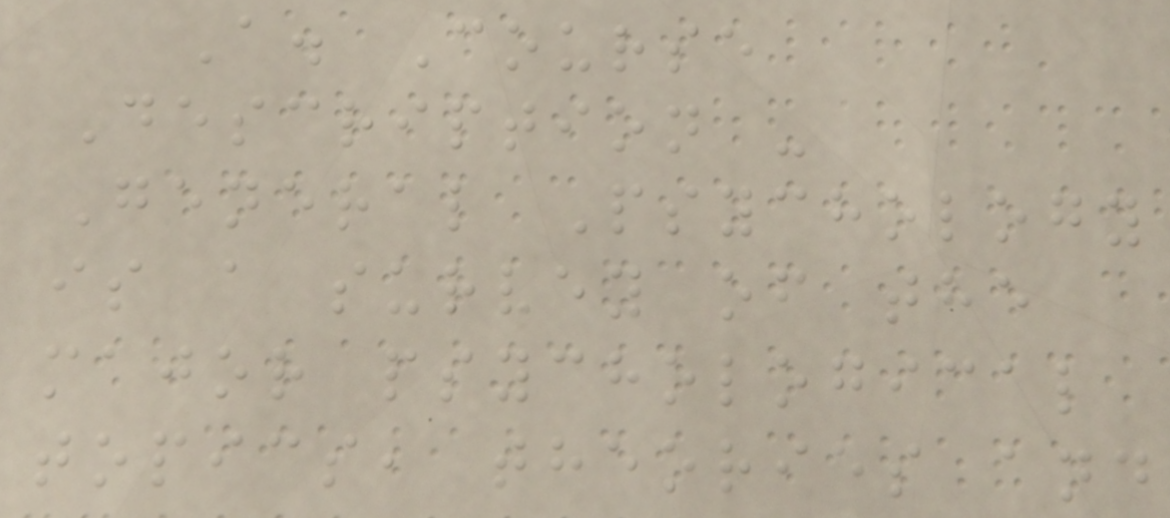A. Course
Description -
General Psychology
is a survey of the
major psychological
topics, theories and
